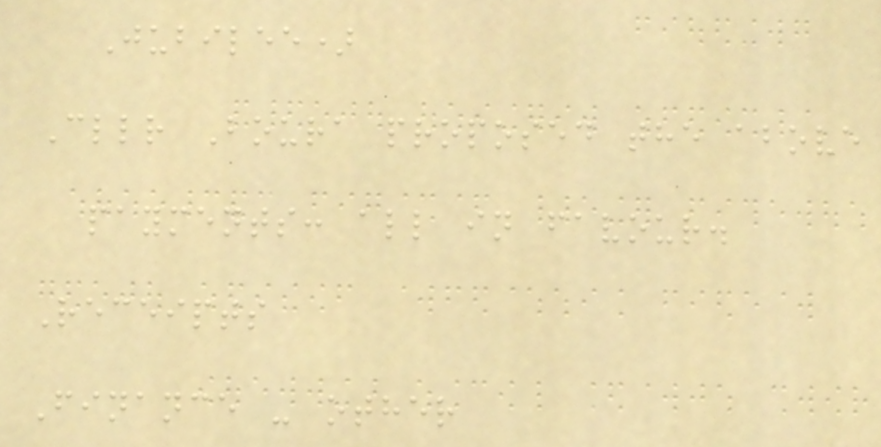Jubilee)
Cllr Boura proposed the above
payments: all in favour.
Receipts
Finance - other
